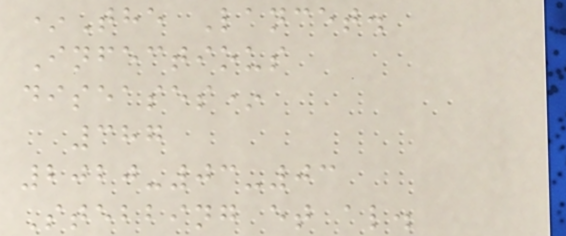*The Lancet.
Infectious
diseases*
387
2020-03-03
Stebbing et al.
